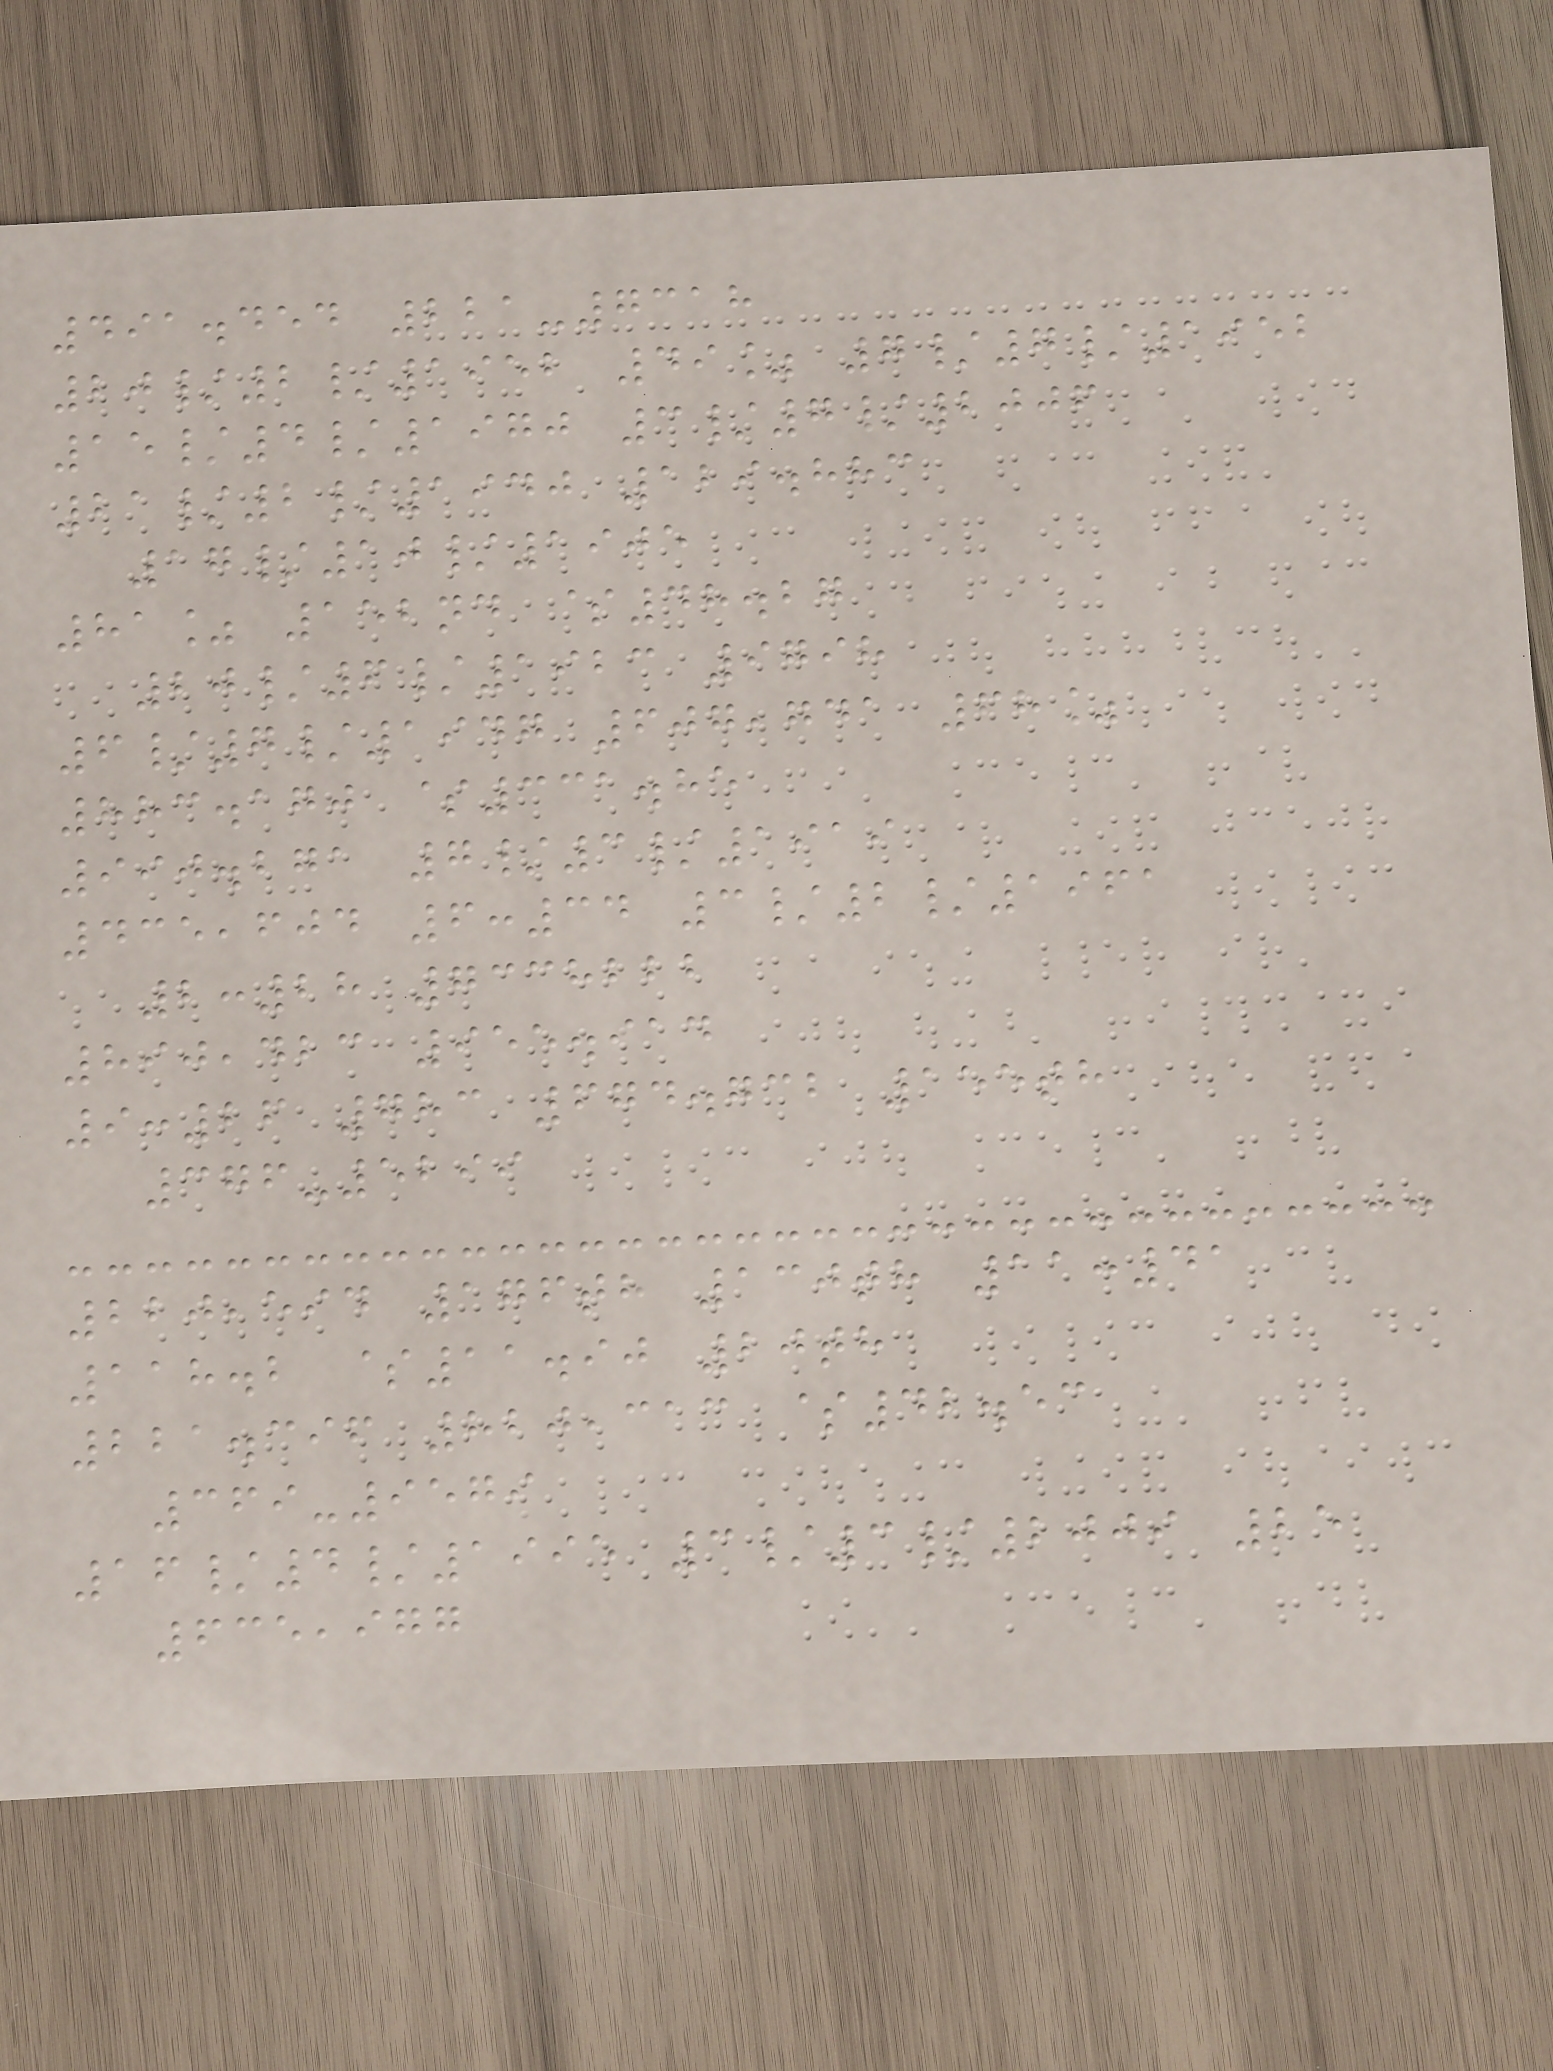491.454 221-7318
20/2/1952 49% 7/7/1952
15/4/1970 3/7/2006
21/2/1940 129.883
17/10/1905
81% 152nd $48.27
20/6/1923 9798
6/7/1947 607,741 68%
883.170 $331.85
990.271 7/3/1919
435,604 6:34 3/2/1961
2:28 7338222
890,423 955.914
9:26 783 674.732 155th
376-5299
220,594 176th 130th 11:41
118.2 $11.90 20th
221.396 820,313 $42.53
369-9579
16/4/1995 3/3/2009 25
635,977
